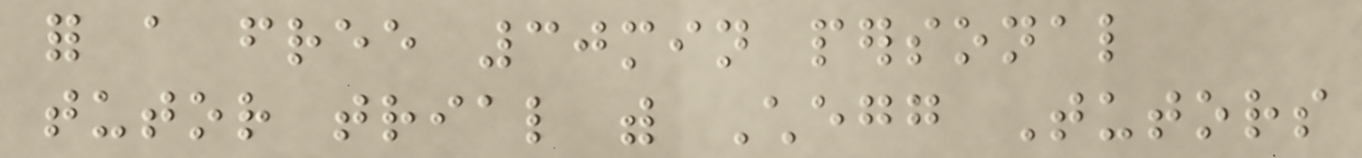for a free 30min personal
tutor trial with Chegg Tutors
